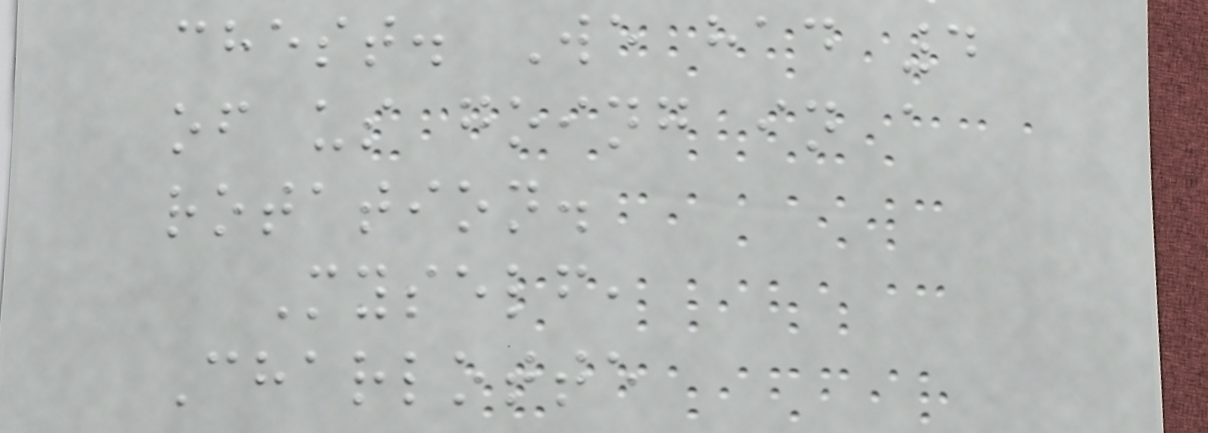chest. We had 4
of us going in a
rotation.
Myself,
Charlotte
